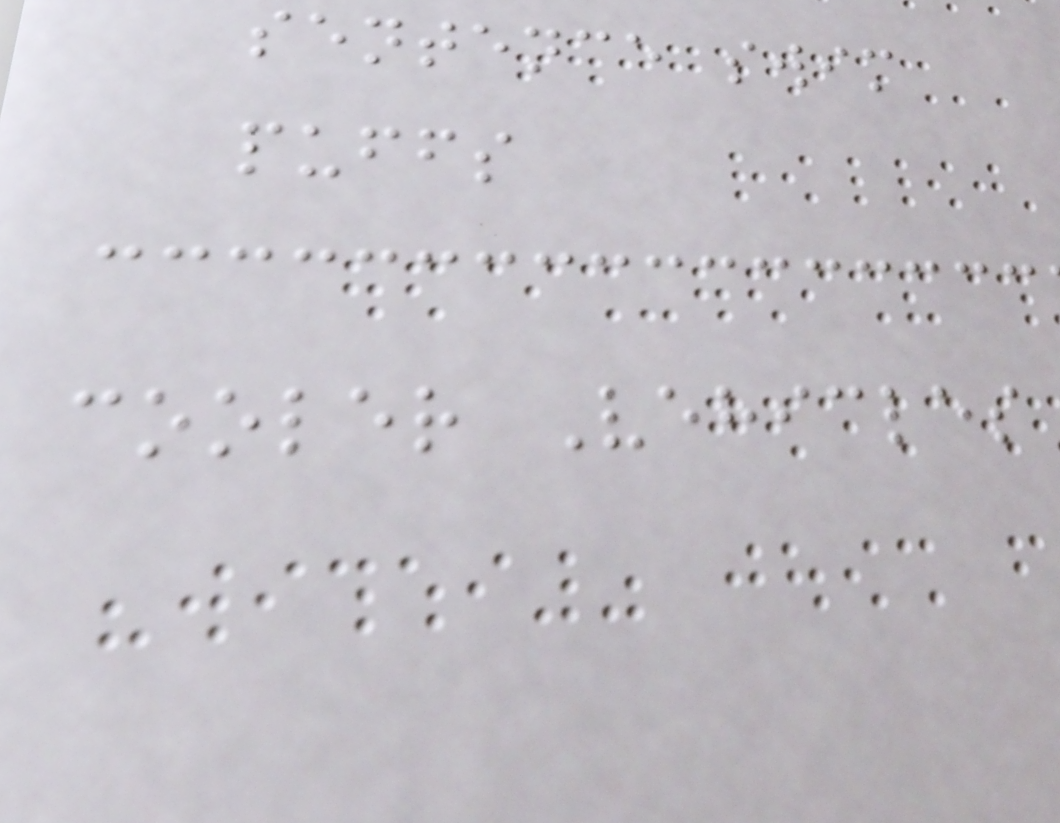sentence swim
puffs
cooler Vehicles
